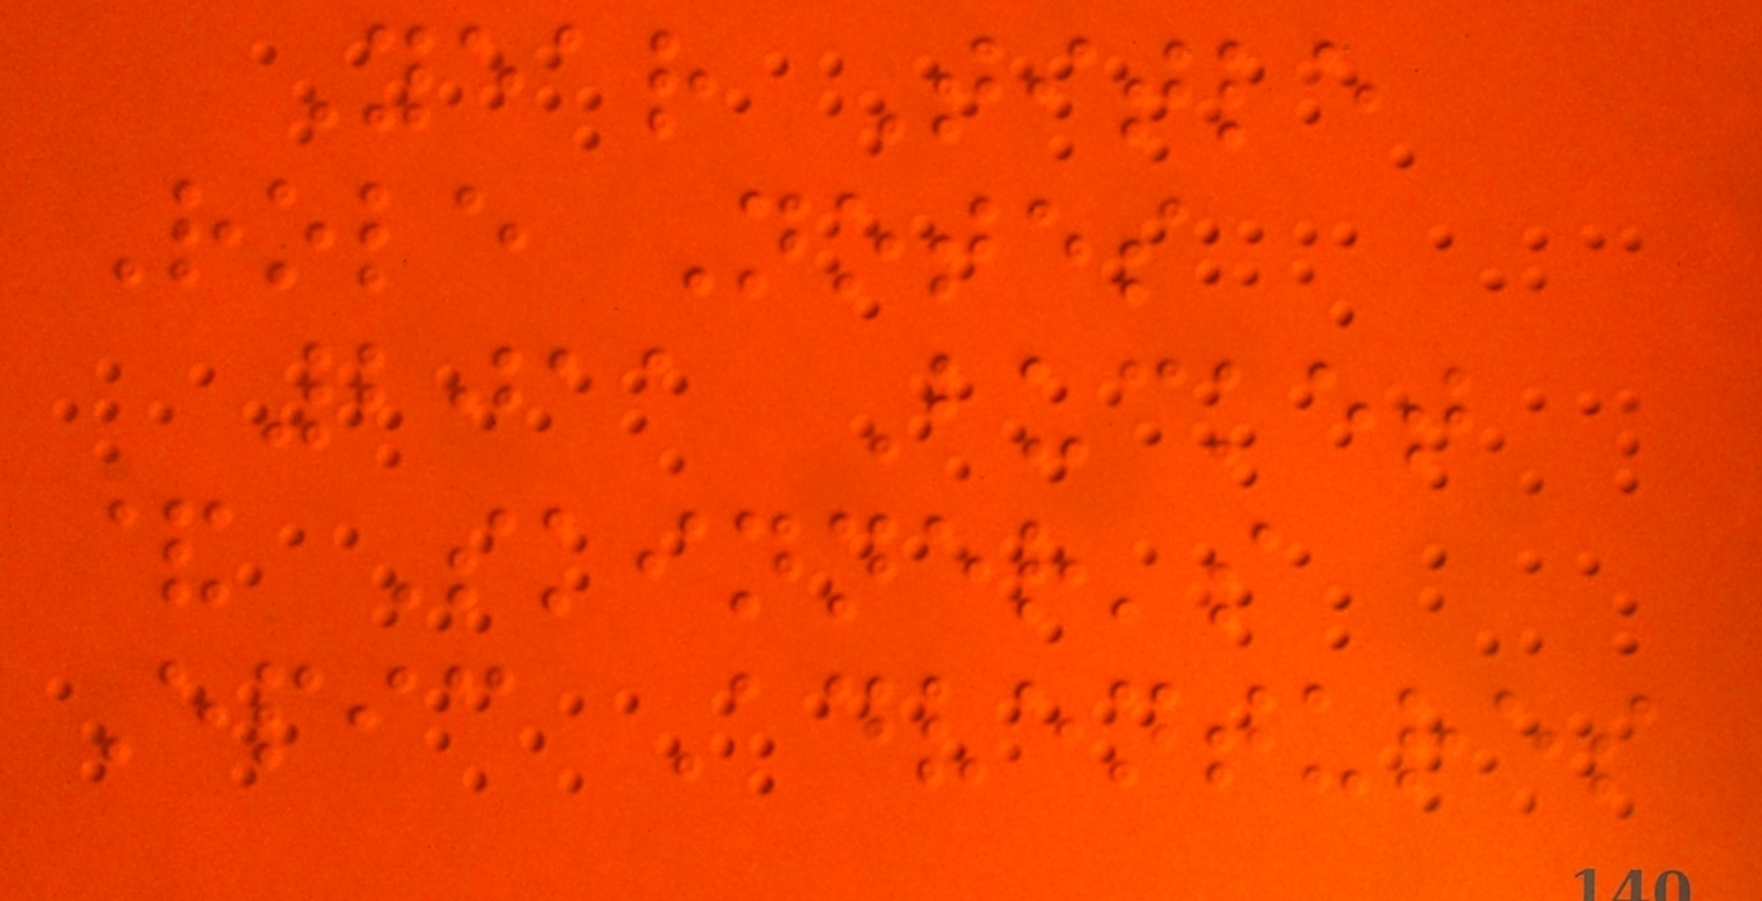Year Title
Role Notes
2011 Bucket
& Skinner's
Epic Adventures
